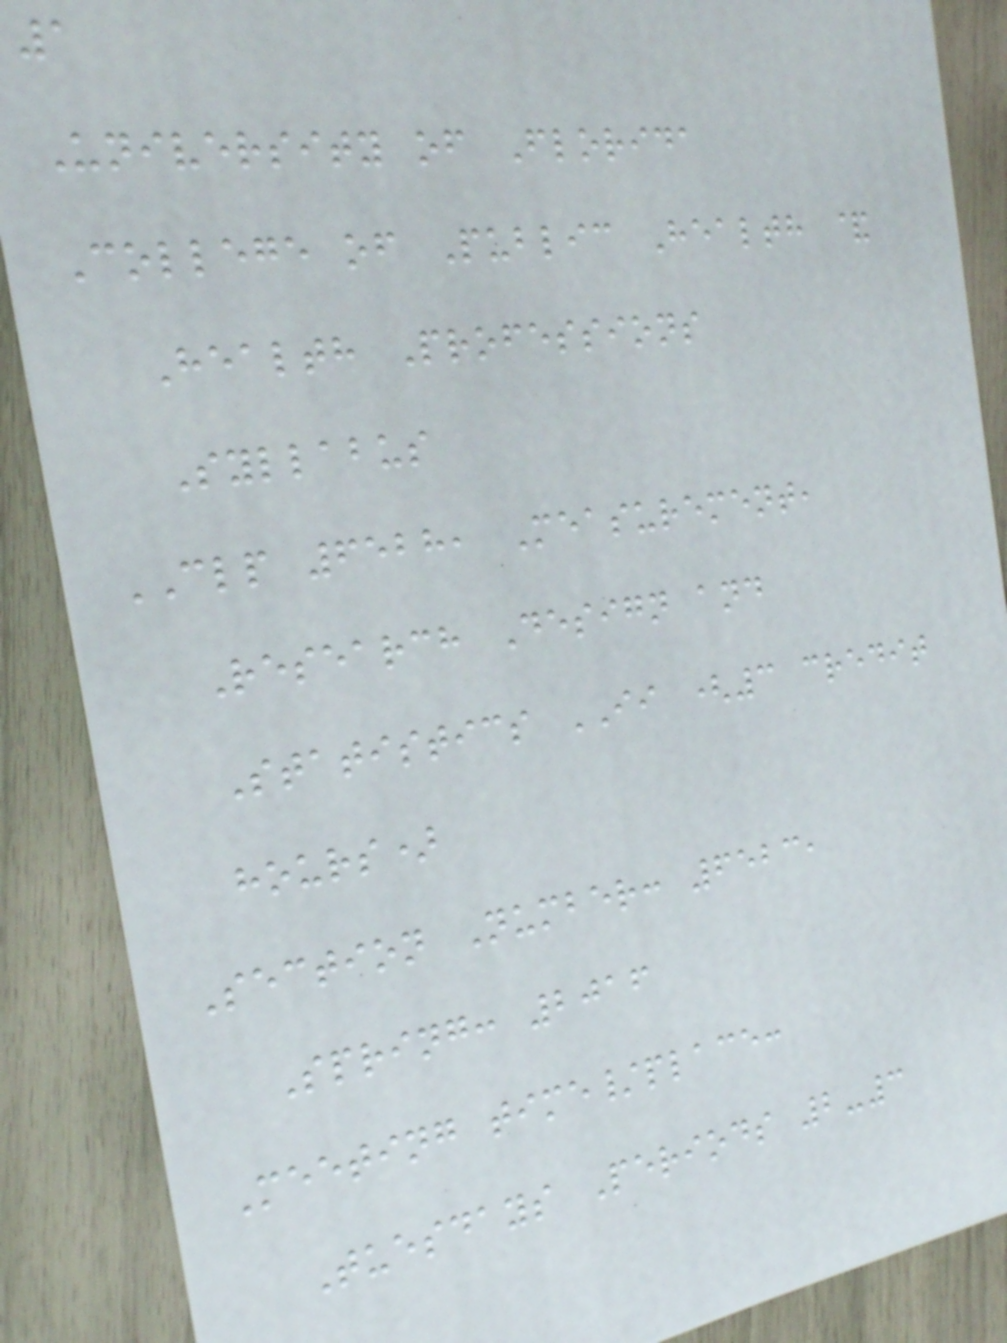1
University of Florida
College of Public Health &
Health Professions
Syllabus
CLP 6528, Measurement,
Research Design and
Statistics II (3 credit
hours)
Section Number: 6523,
Spring: 2016
Meeting time/place:
Tuesdays Periods 2-3
